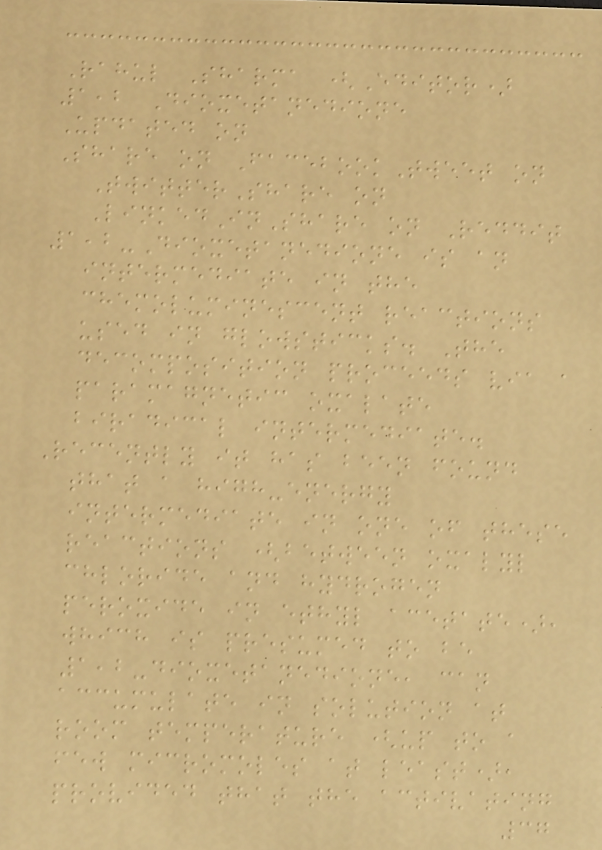Rahul Sharma (Editor)
1,2 Dioxetanedione
Updated on
Share on FacebookTweet on
TwitterShare on
LinkedInShare on Reddit
1,2-Dioxetanedione is an
intermediate in the
chemoluminescent reactions
used in glowsticks. The
decomposition proceeds via a
paramagnetic oxalate
biradical intermediate.
Recently it has been found
that a high-energy
intermediate in one of these
reactions (between oxalyl
chloride and hydrogen
peroxide in ethyl acetate),
which is presumed to be
1,2-dioxetanedione, can
accumulate in solution at
room temperature (up to a
few micromoles at least),
provided that the activating
37
